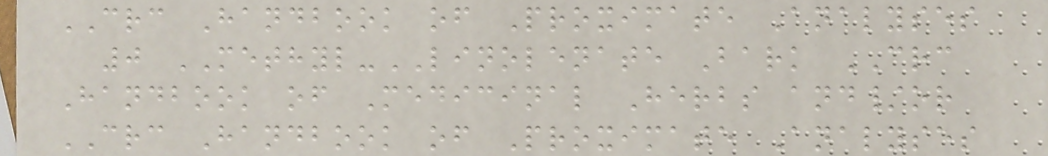CRC Handbook of Proximate Analyses
0 METHYL-LINOLENATE Bark CRC
Handbook of Medicinal Herbs and/or
CRC Handbook of Proximate Analyses
